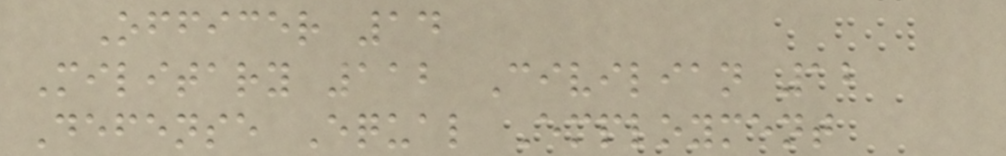Officer 14
Military 112 Civilian 12
Defense Equal Employment
